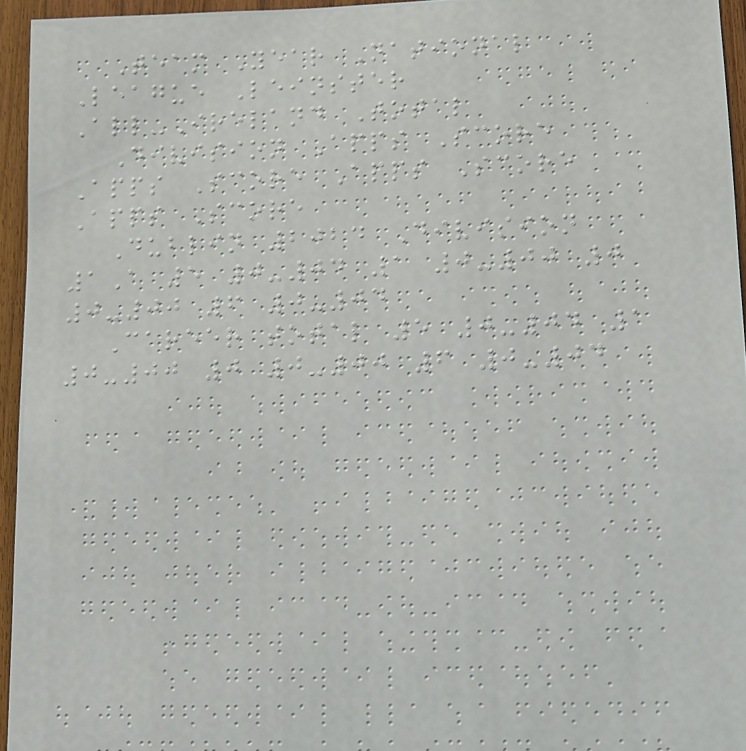Team Year National
League Leinster
All-Ireland Total
Division Apps Score
Apps Score Apps Score
Apps Score
Dublin 2024 Division
1A 5 0-04 1 0-00 0
0-00 6 0-04
Career total 5 0-04 1
0-00 0 0-00 6 0-04
